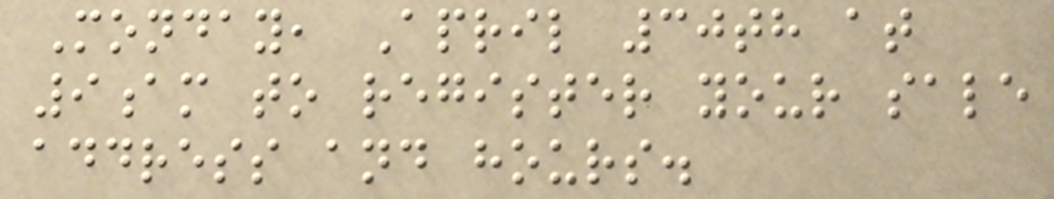Monday, April 30th at
9am to register your sale
address and hours.
